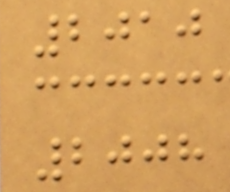2010
2008
